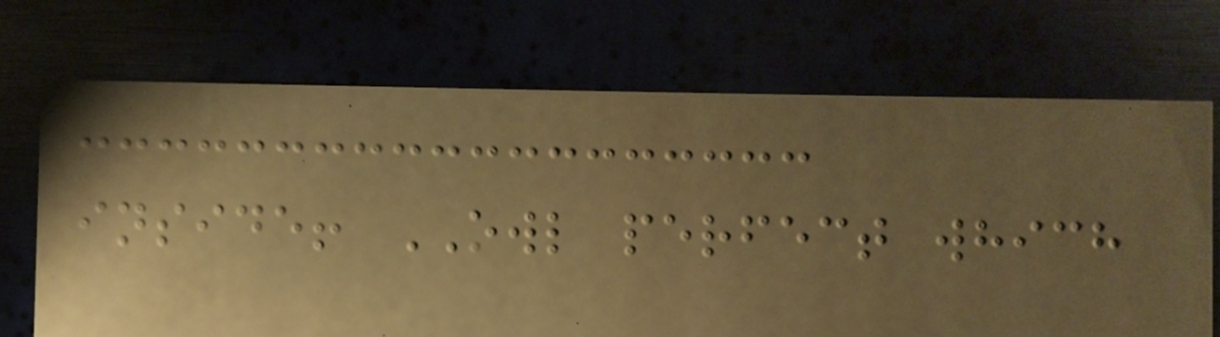inside! OWL perfect which
